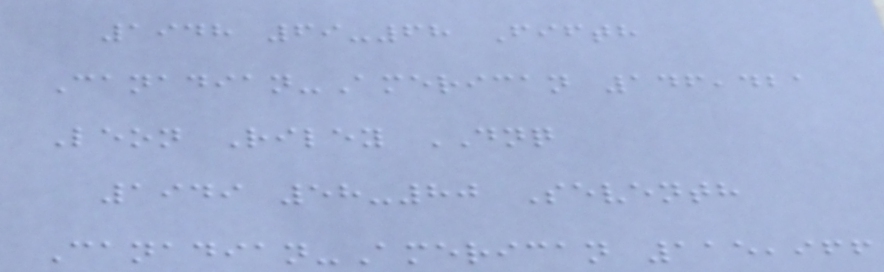1948 69-68 Fifth
Canadian-American 146,421
Leon Riley DNQ
1949 58-80 Seventh
Canadian-American 115,966
